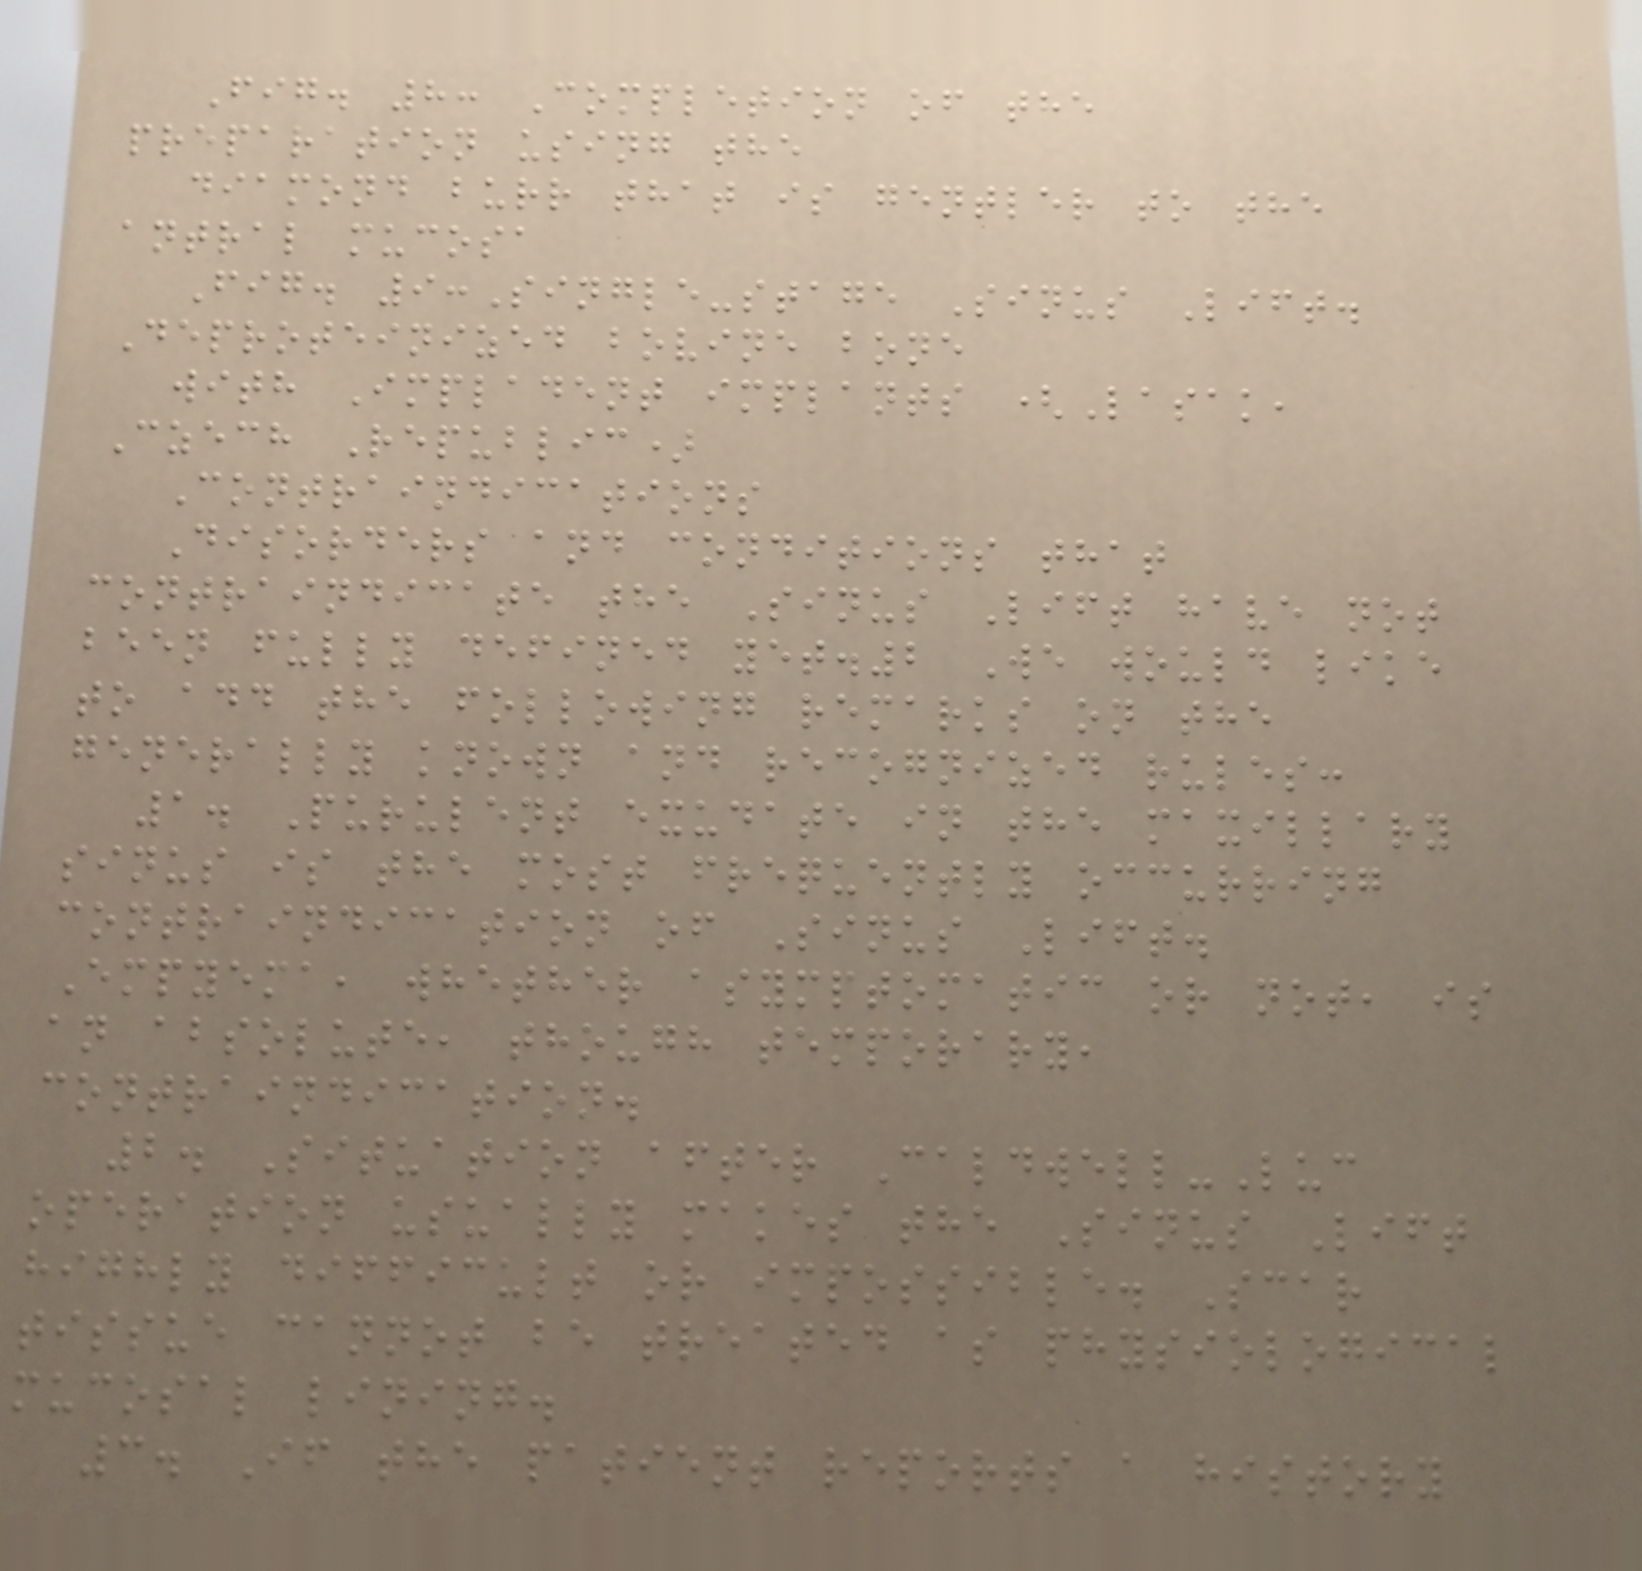Fig. 8: Completion of the
preparation using the
diamond burr that is gentler to the
antral mucosa
Fig. 9:Single-stage Sinus Lift.
Deproteinized bovine bone
with Impladent implants (Lasak,
Czech Republic)
Contraindications
Disorders and conditions that
contraindicate the Sinus Lift have not
been fully defined yet.2 We would like
to add the following remarks on the
generally known and recognized rules:
1. Purulent exudate in the maxillary
sinus is the most frequently occurring
contraindication of Sinus Lift.
Empyema, whether asymptomatic or not, is
an absolute, though temporary,
contraindication.
2. Situation after Caldwell-Luc
operation usually makes the Sinus Lift
highly difficult or impossible. Scar
tissue cannot be treated as physiological
mucosal lining.
3. If the patient reports a history
